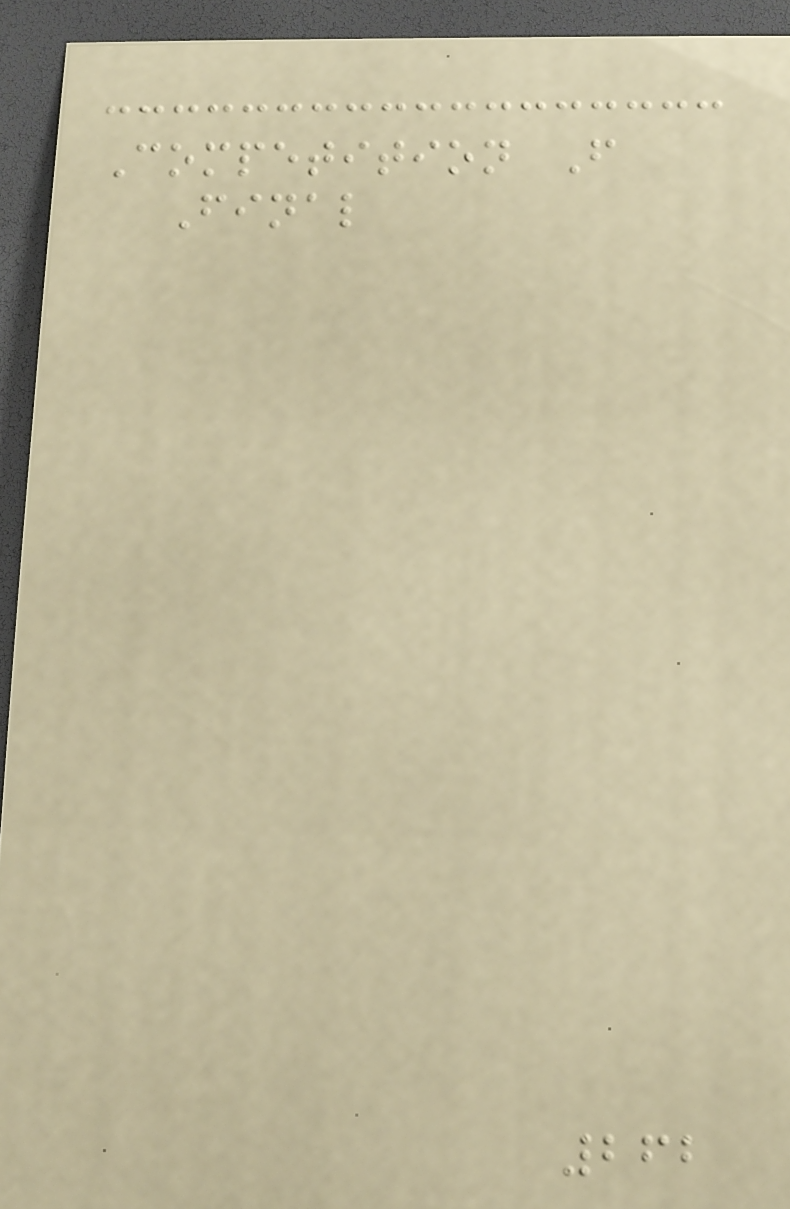Competition F
Final
262
